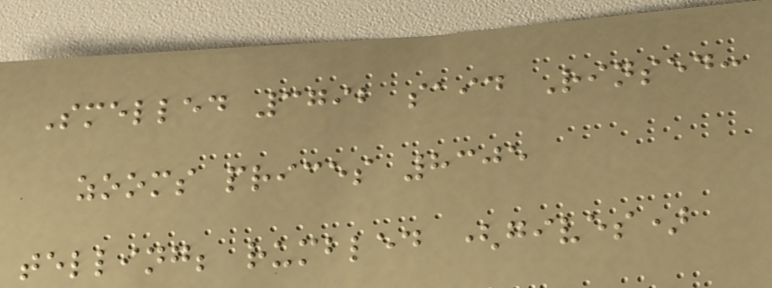Smelled 3792 said Rinsed:
zooms prices 8305
telling; rumbled (gives)
